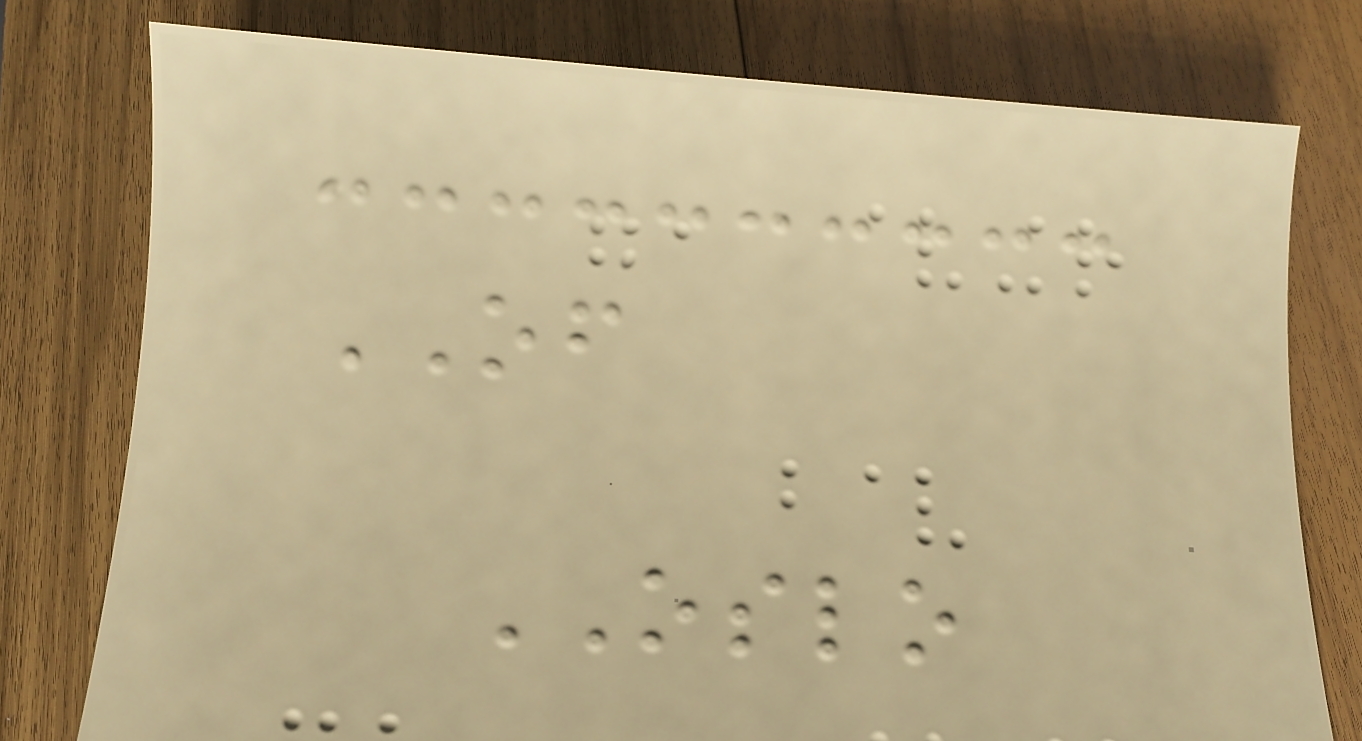OF
OSLO
